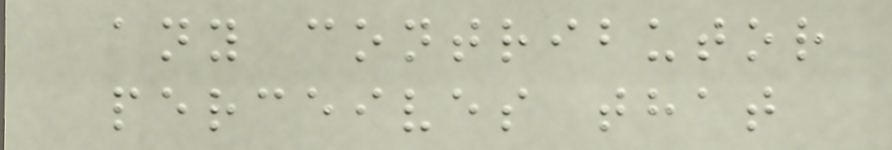any contributor
perceives that
